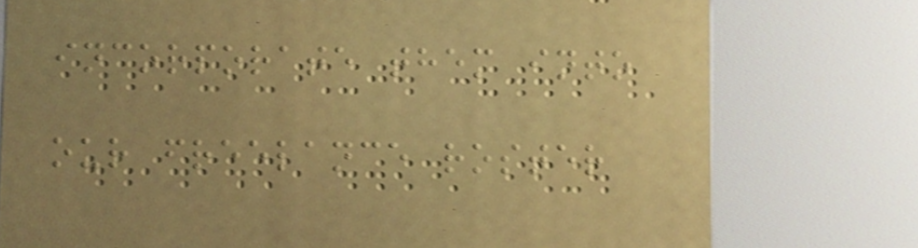incorporate them into
our freelance roster
